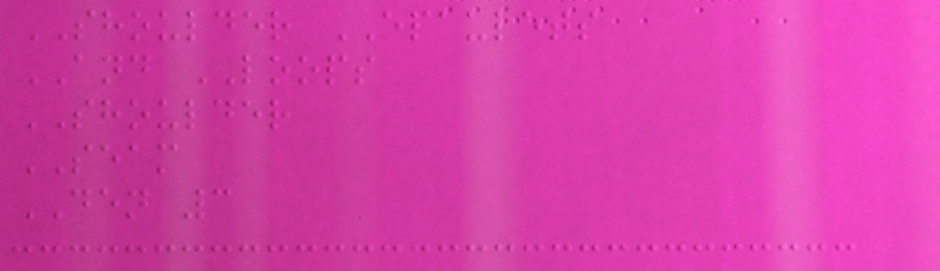SHOULDER EPAULETS
AND LOOPS
SHOULDER
SEAM
DEN 3
